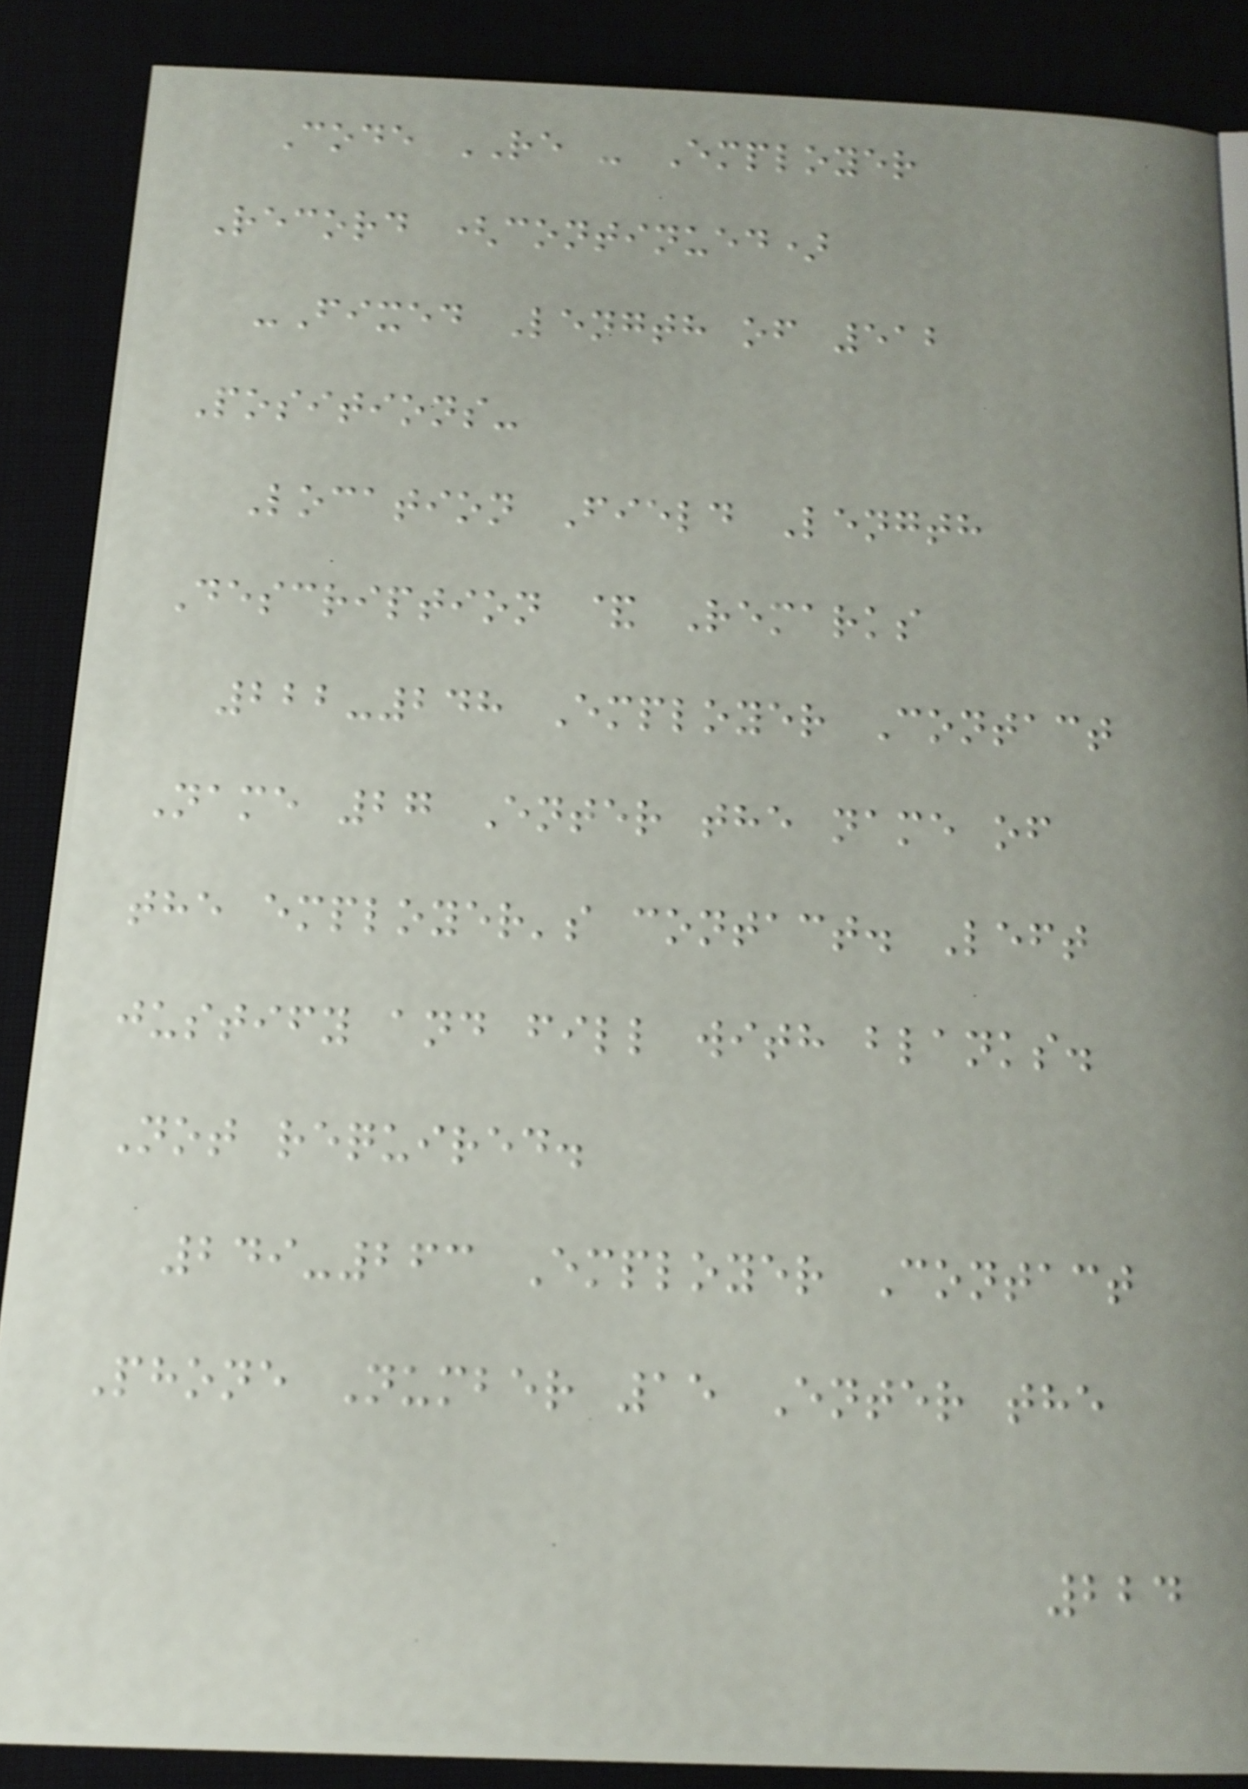Code RE - Employer
Record (continued)
-Fixed Length of 512
Positions-
Location Field Length
Description & Remarks
222-248 Employer Contact
Name 27 Enter the name of
the employer's contact. Left
justify and fill with blanks.
Not required.
249-263 Employer Contact
Phone Number 15 Enter the
224
